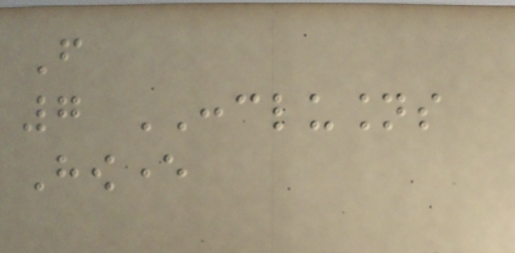From
7 CONCLUSIONS
However
